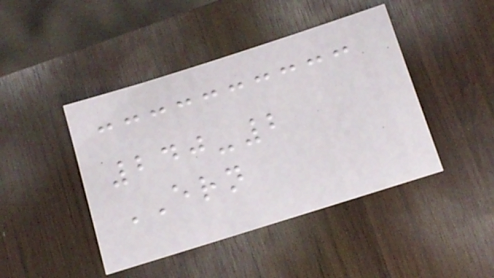240-2
ERN
